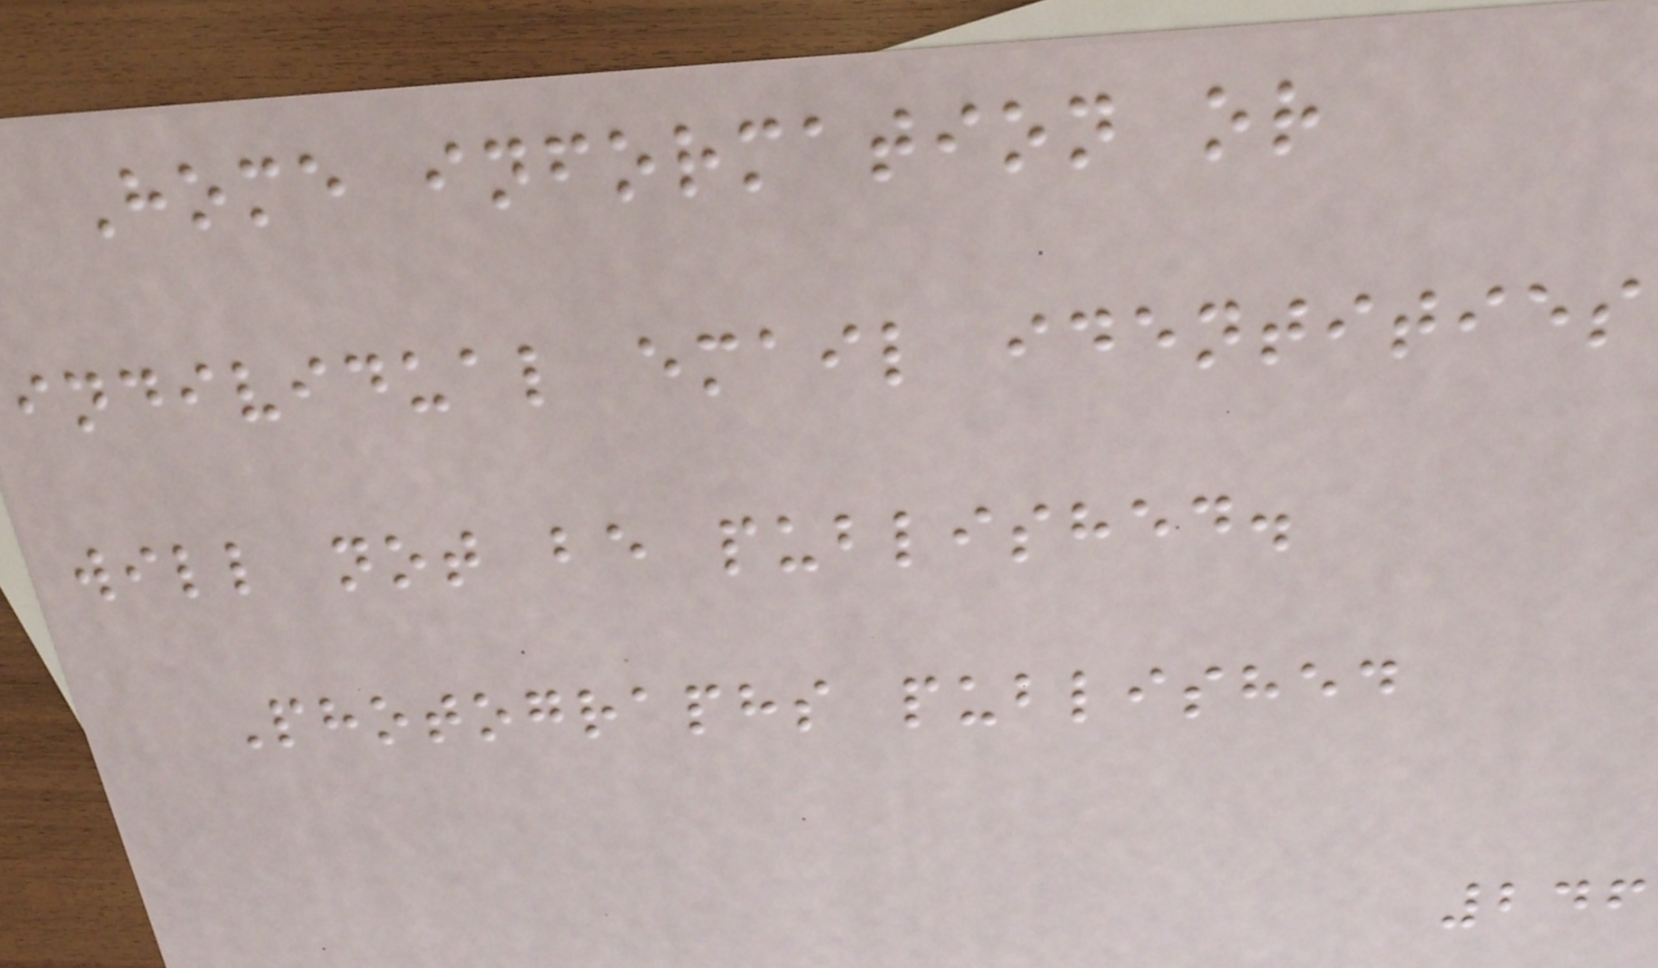Home information or
individual email identities
will not be published.
Photographs published
246
